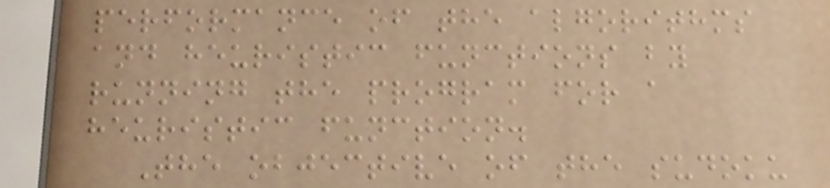performance of the algorithms
and heuristic functions by
running the program for a
heuristic function.
The objective of the sudoku
